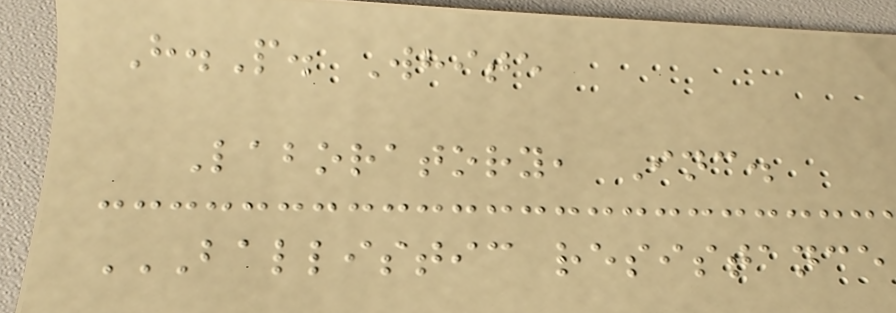H.P. White
Laboratory, Inc.
BALLISTIC RESISTANCE
